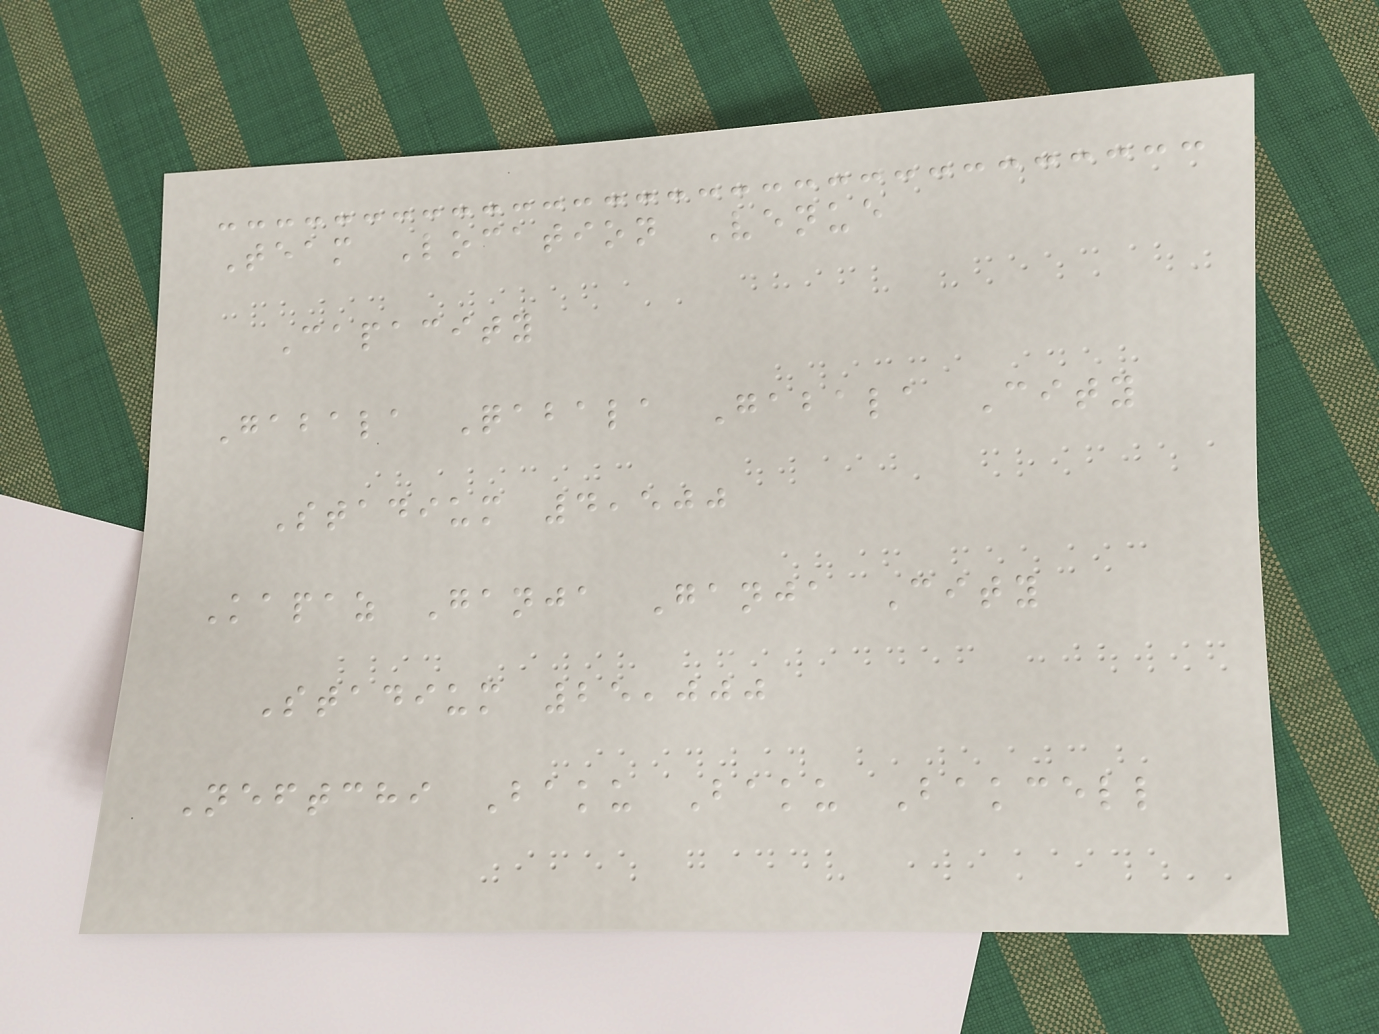Team Location Venue
Capacity
Gabala Qabala Gabala City
Stadium 4,500
Kapaz Ganja Ganja City
Stadium 25,000
Neftchi Baku Baku Bakcell
